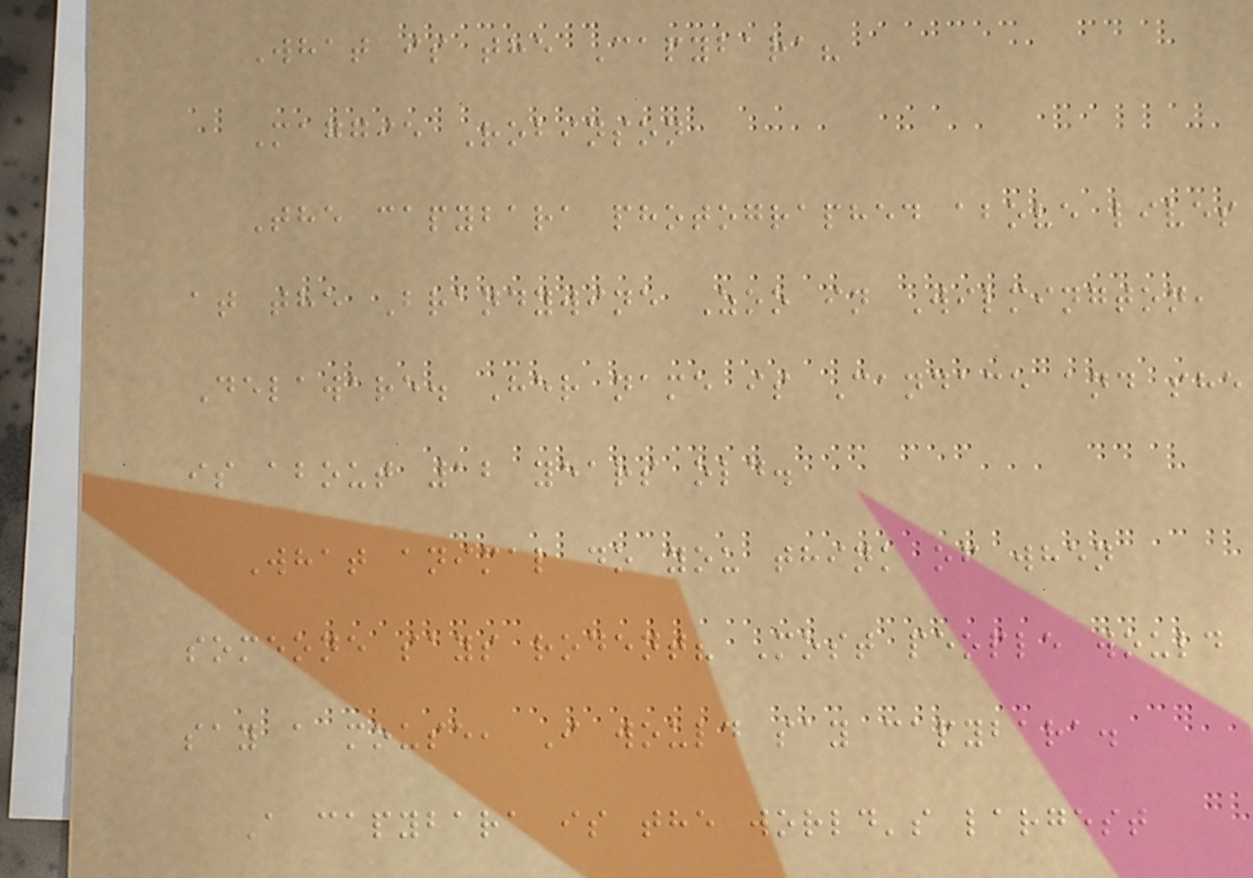What is the Capybara?
Maggie Robinson
The capybara photographed above lives
at the Brandywine Zoo in Wilmington,
Delaware. Her name is Candace and she
is about 12 years old.
What animal do you think of when
someone says rodent? Most people would
say a mouse, I would say capybara.
A capybara is the world's largest
